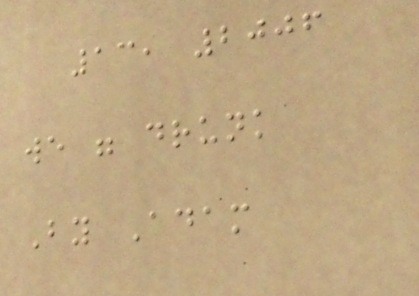13, 2006
we were drunk
By Adam
